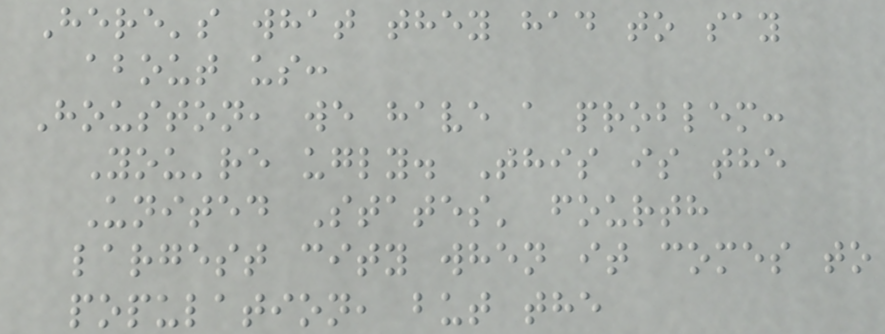Here's what they had to say
about us:
Houston, we have a problem:
You're ugly. This is the
United States' fourth
largest city when it comes to
population, but the
